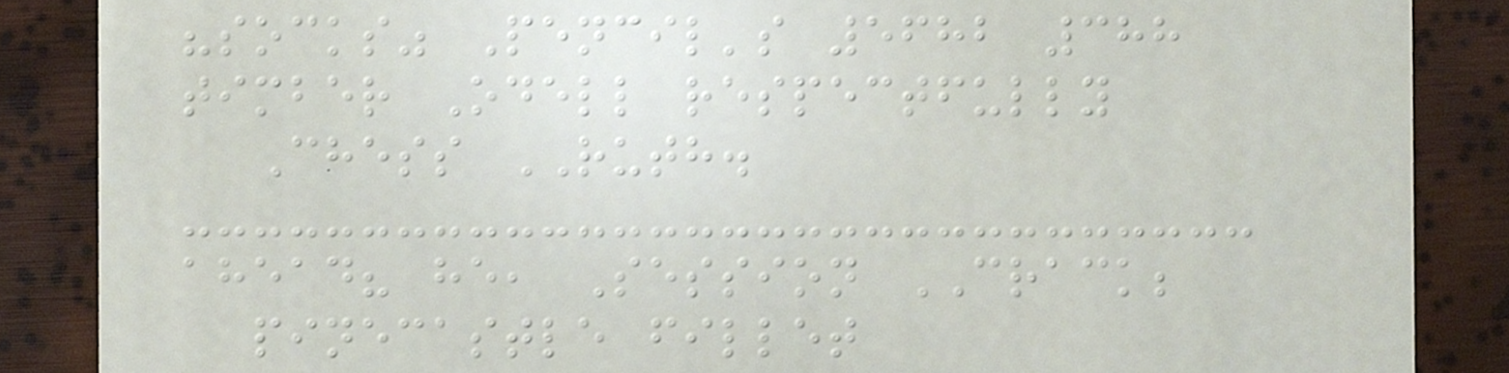"socks" Pencil's 5682 388
timber Odell respectfully
Chess RUTH.
ahead? he, Session CRACK;
pinecastle fillet
